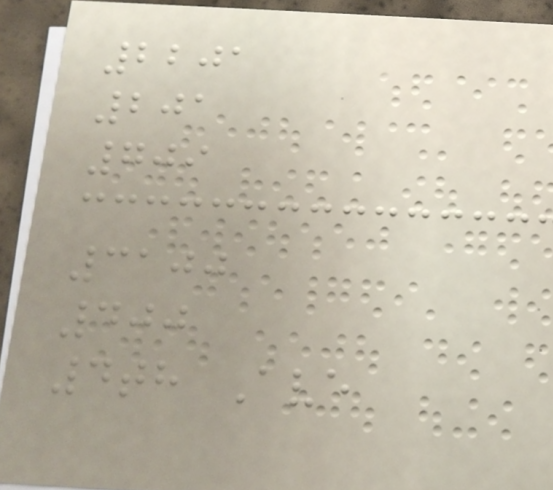2201
201
709
3100
400
4th Ave
